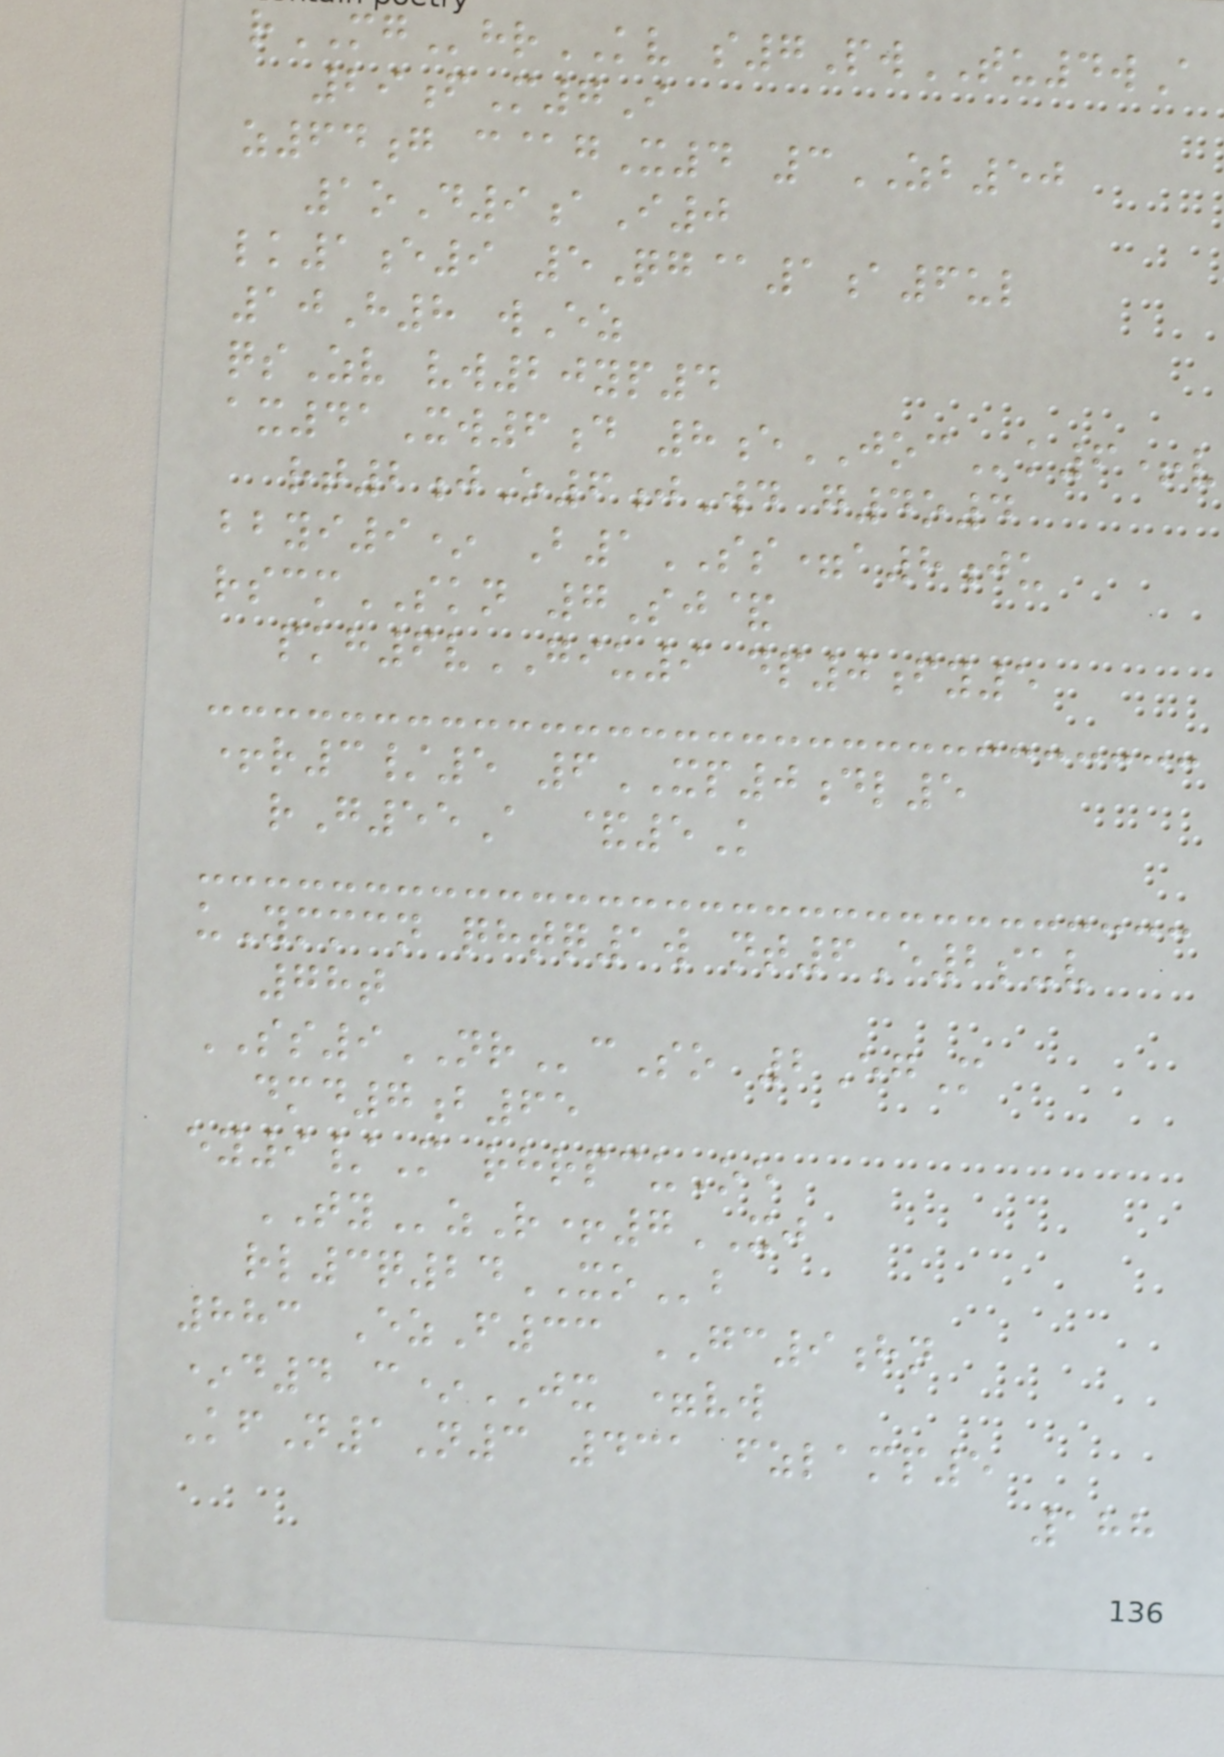rMGhrKV s7PwTU4wA
29fM7I
z64g c@gX4 3ZB50
1oD9aI0
lk1e9 5Qg@1a6ul
10H8 wEz
qsZv vw20yp4
ax41Xw6d 8eJOCk6+v
rt2jO6jWd g4o4
bbyi9* B1SS=a8ju
rscmSKN 7Sj&
pkh6vGIU9 dp0fy5
+r3/5 6XP0dl5
rG55A &5K
uYmmcn qhtq1w nt6E2suv
78t
SS9NRcSo 2EgM
dmd7b65
ey9/M rhrpcuOe
TYzR+7XJ
rl3q24XOb
883 EzF33 GC9hn
*d4 c*JX =vw
KfN1N3 431 fzlamp5
188
